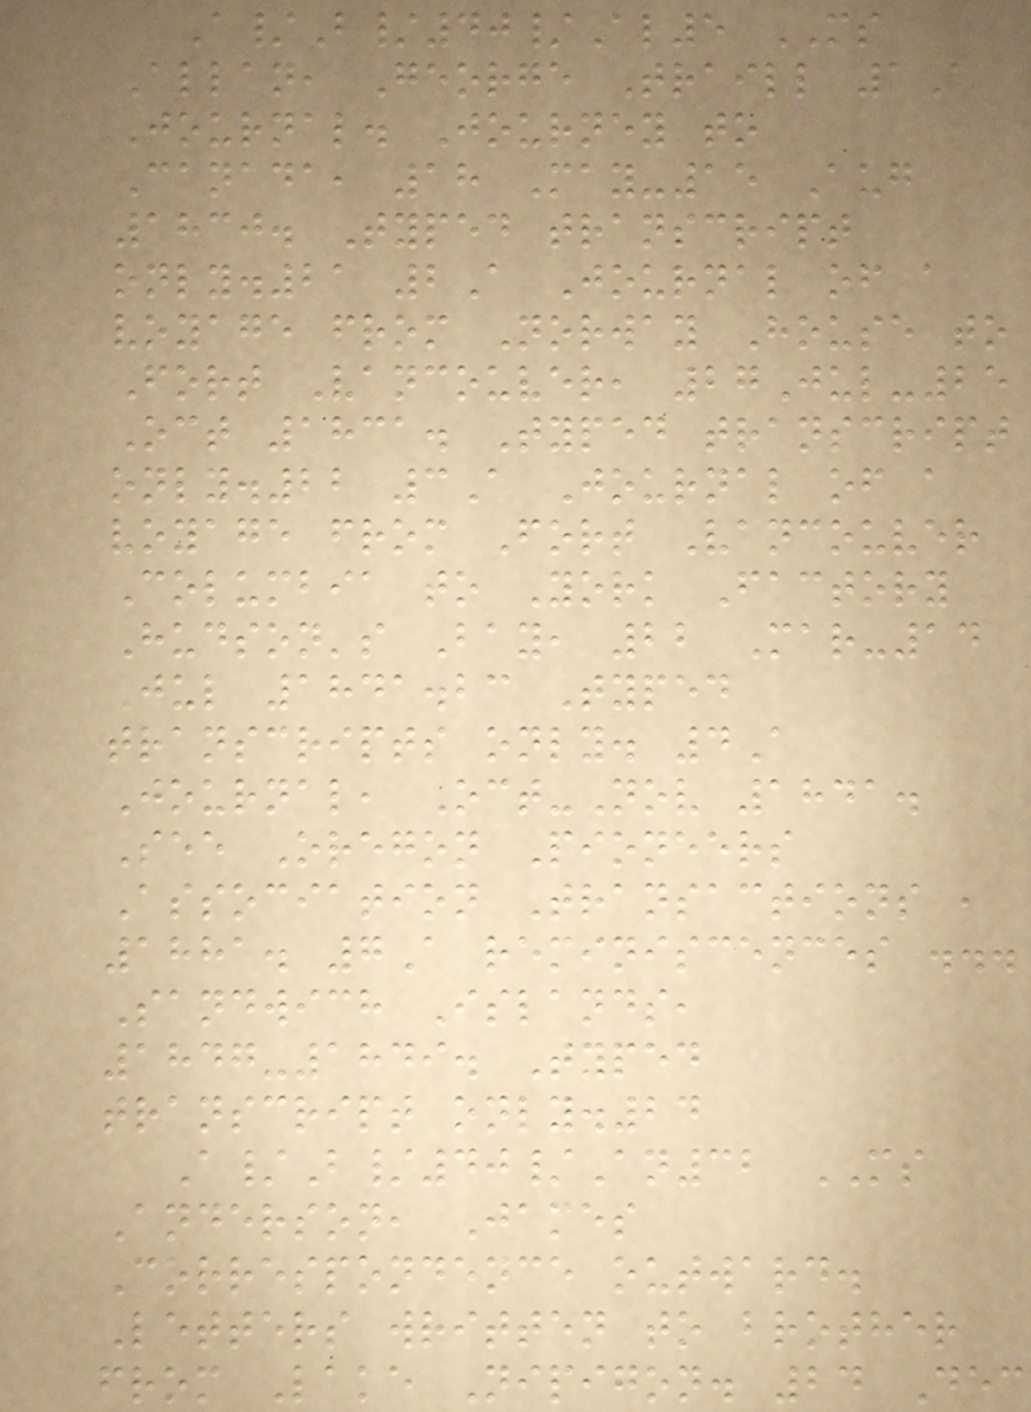A/B/40/Al5 MS
Allan, George Traill 1A
Journal. Journey to
Canada, 18 May-15 Aug
1830. Typed transcript
only.21 2A Journal of a
voyage from Norway House to
Fort Vancouver, 27Jul-25
Oct 1831. Typed transcript
only.22 3A Journal of a
voyage from Fort Vancouver
Columbia to York Factory
Hudson's Bay, 22 Mar-14
Jul 1841.23 Typed
transcripts only. 4A
Journal, Oct-Nov 1841.
See Oregon Pioneers
Association Transactions ,
1881. 7A reminiscences ...
Sandwich Islands,
1847-1849. Typed
transcript only.24
A/B/40/An32 MS
Anderson, James
Correspondence outward.
Letters written to brother
from Lake Nipigon. 24 Dec
